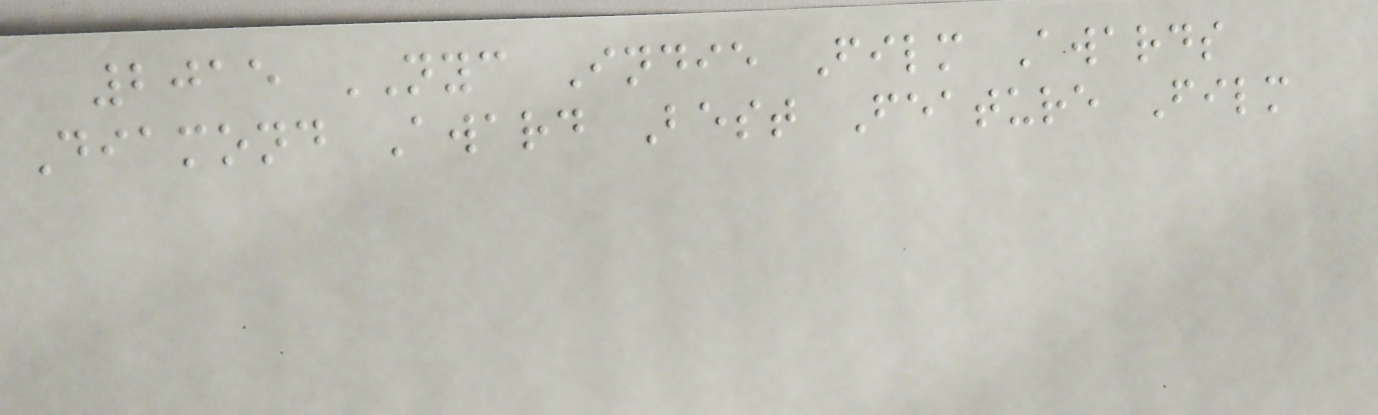2015 NYC Indie Film Awards
Diamond Award Best Feature Film
